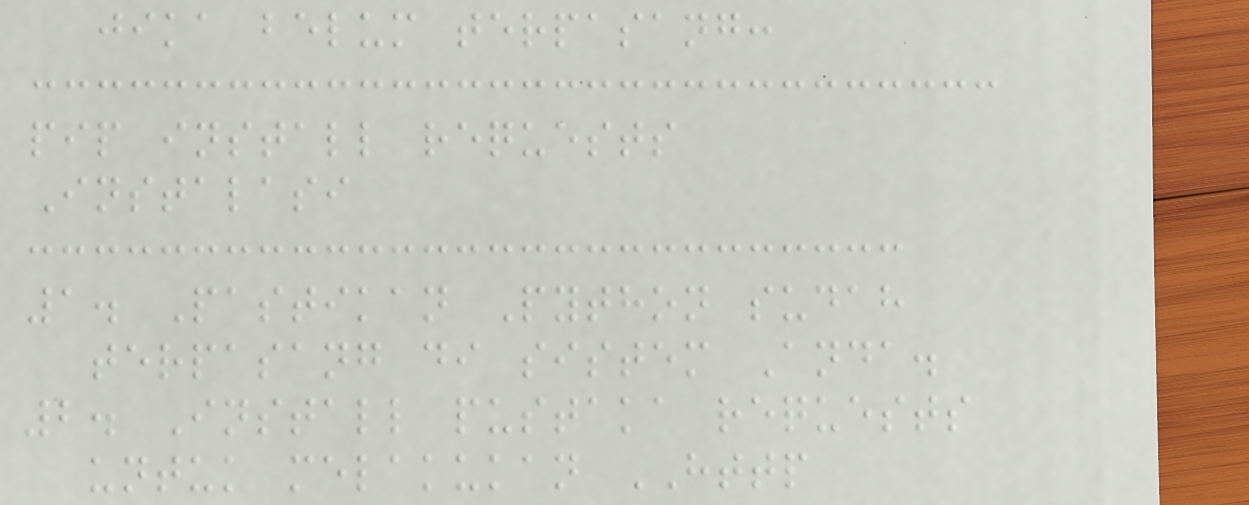jika belum terpasang:
pip install requests
Instalasi
1. Pastikan Python sudah
terpasang di sistem Anda.
2. Install pustaka requests
untuk melakukan HTTP
